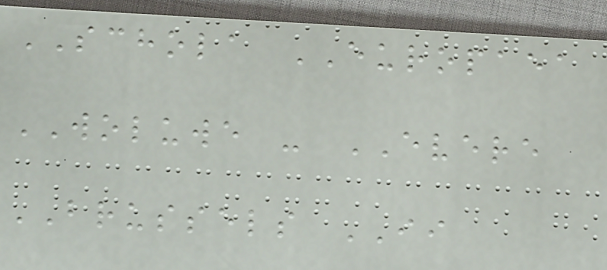SCHOLA EUROPAEA
WOLUWE - EVERE
BRUSSELS II
